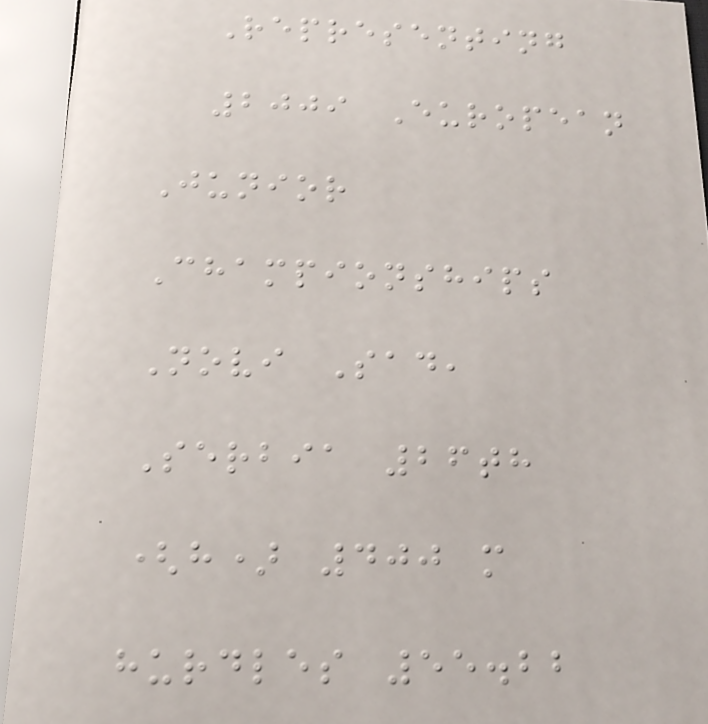Representing
2009 European
Junior
Championships
Novi Sad,
Serbia 26th
(h) 400 m
hurdles 55.22
